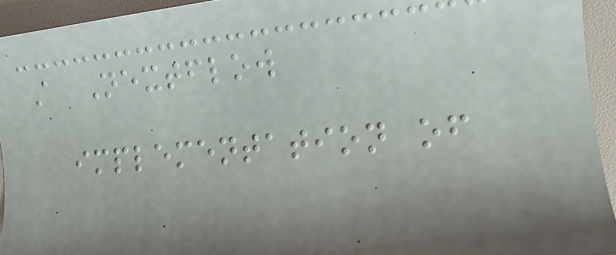A Nextflow
implementation of
